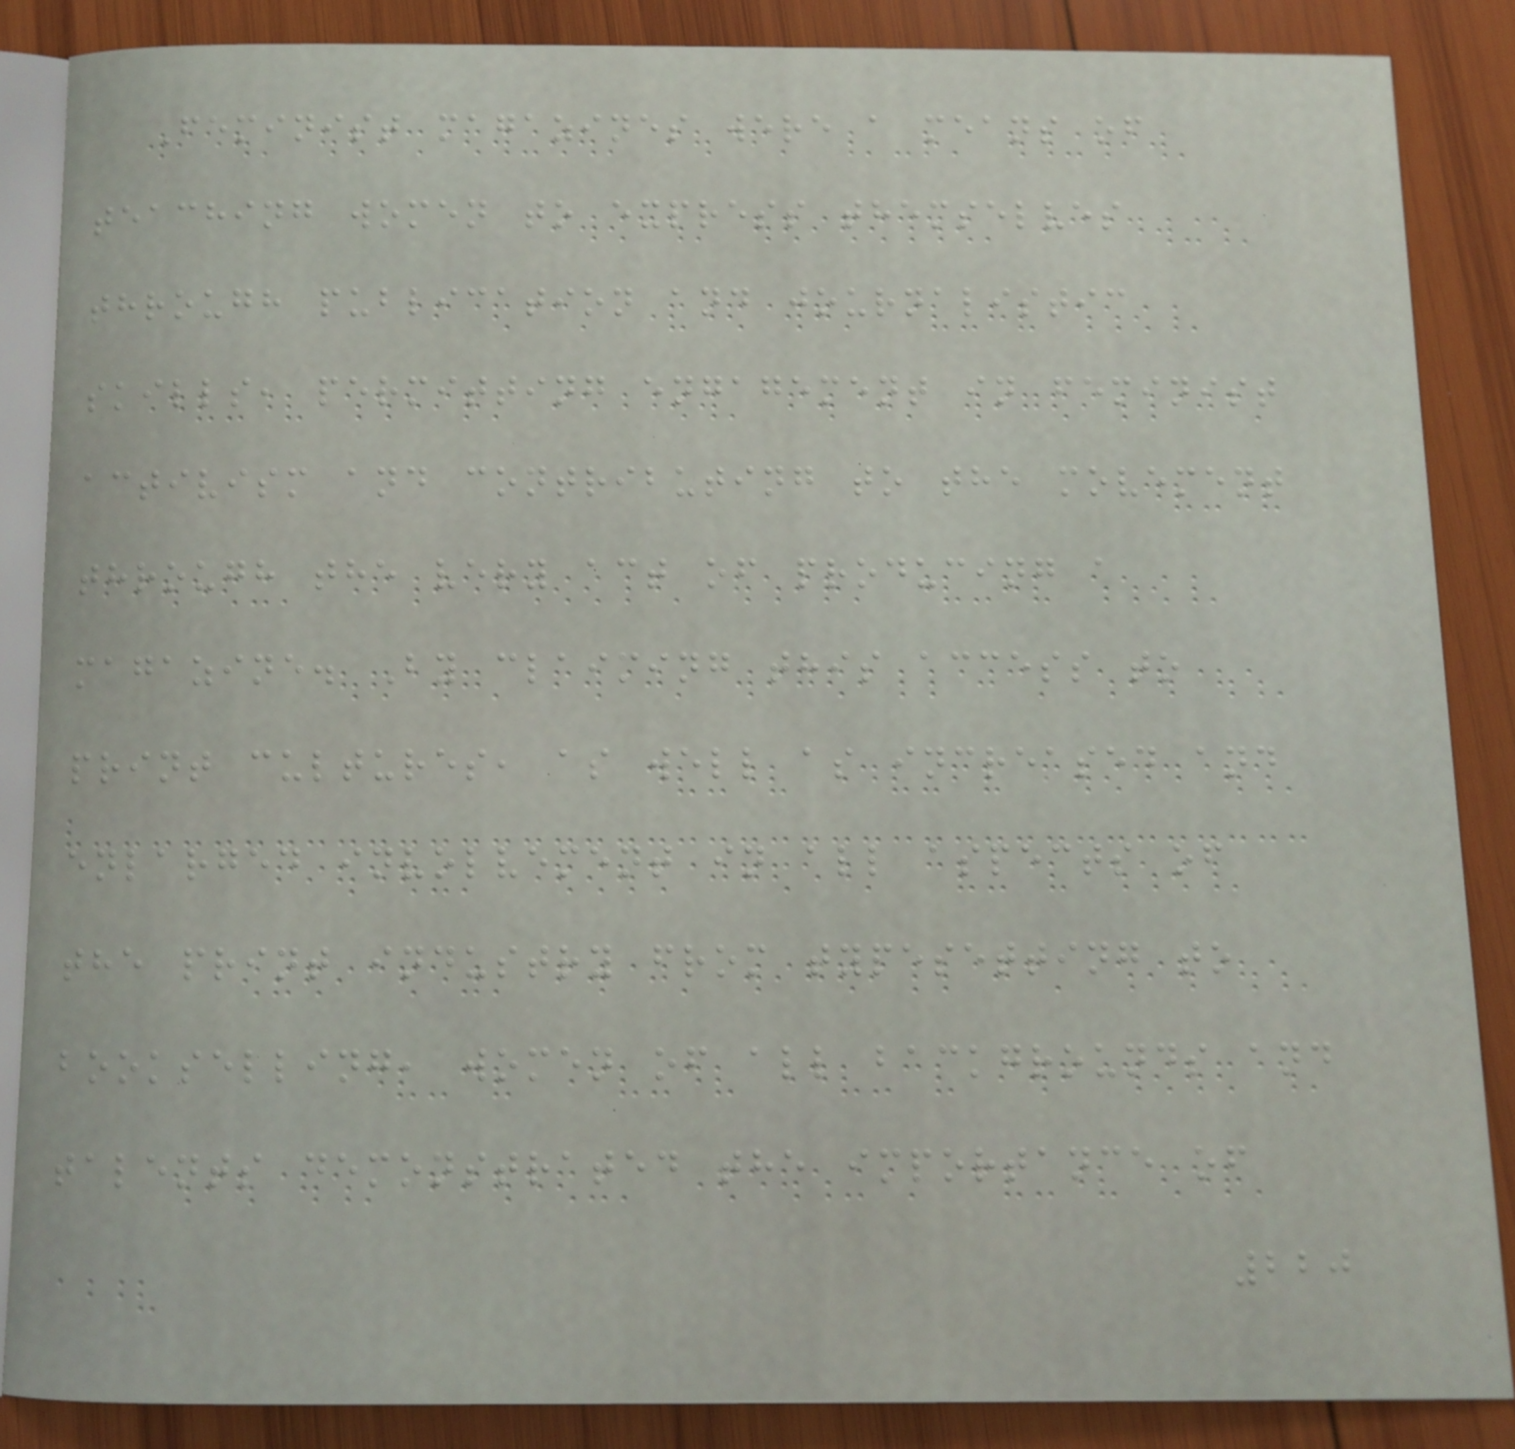Feminist magazines were a means of
teaching women to express themselves
through publication and journalistic
skills, permitting engagement in feminist
activism and contributing to the movement
through the very act of producing a
magazine. By claiming this access to
print cultures, as well as increased and
enlarged involvement in all aspects of
the print industry from typesetting to
bookselling, women of all backgrounds and
talents demonstrated the importance of
220
